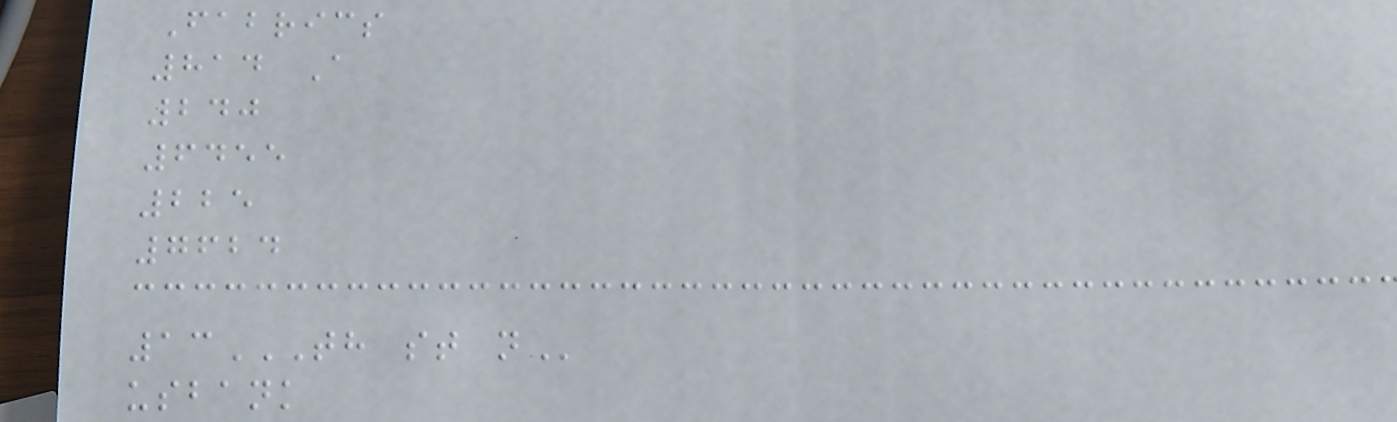Fabrics
814 A
240
6455
225
7624
13TH ST N
usbank
